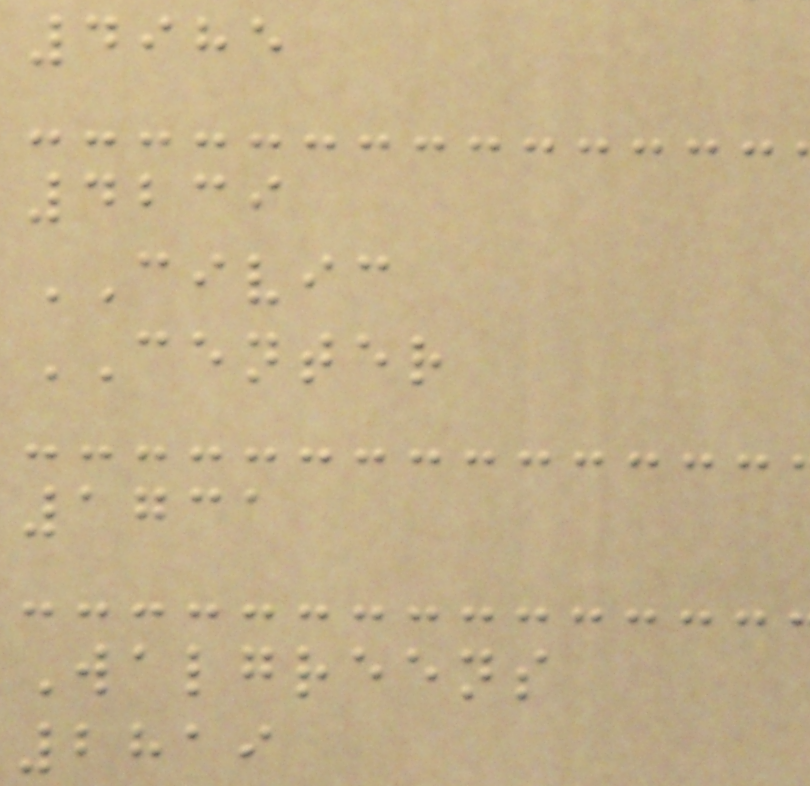4985
4239
CIVIC
CENTER
1731
Walgreens
2819
